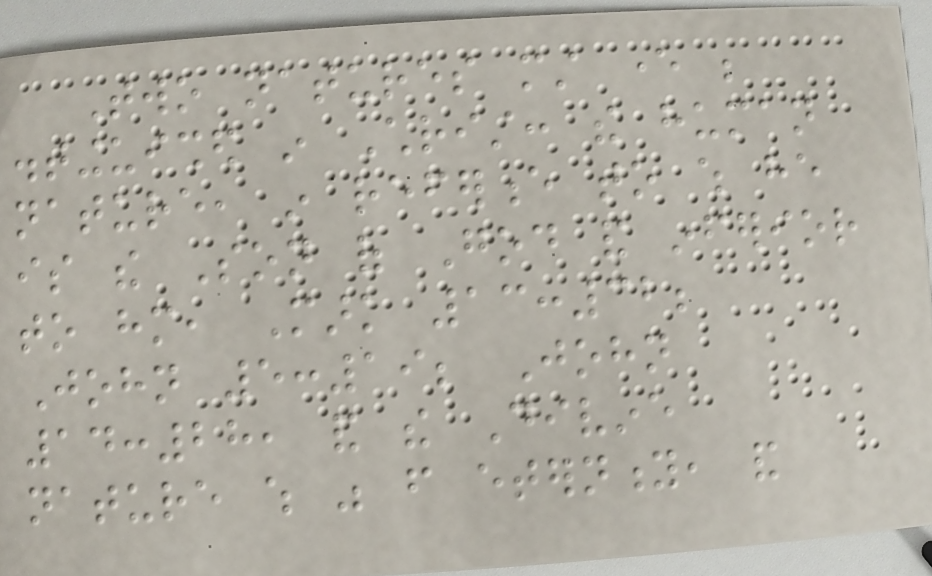Two natures must ever be
distinguished in Christ: the human
nature, in reference to which he
is the Son of God and inferior
to him, Mark 13:32;
John 5:19; John
14:28, and the Divine
nature which was from eternity, and
